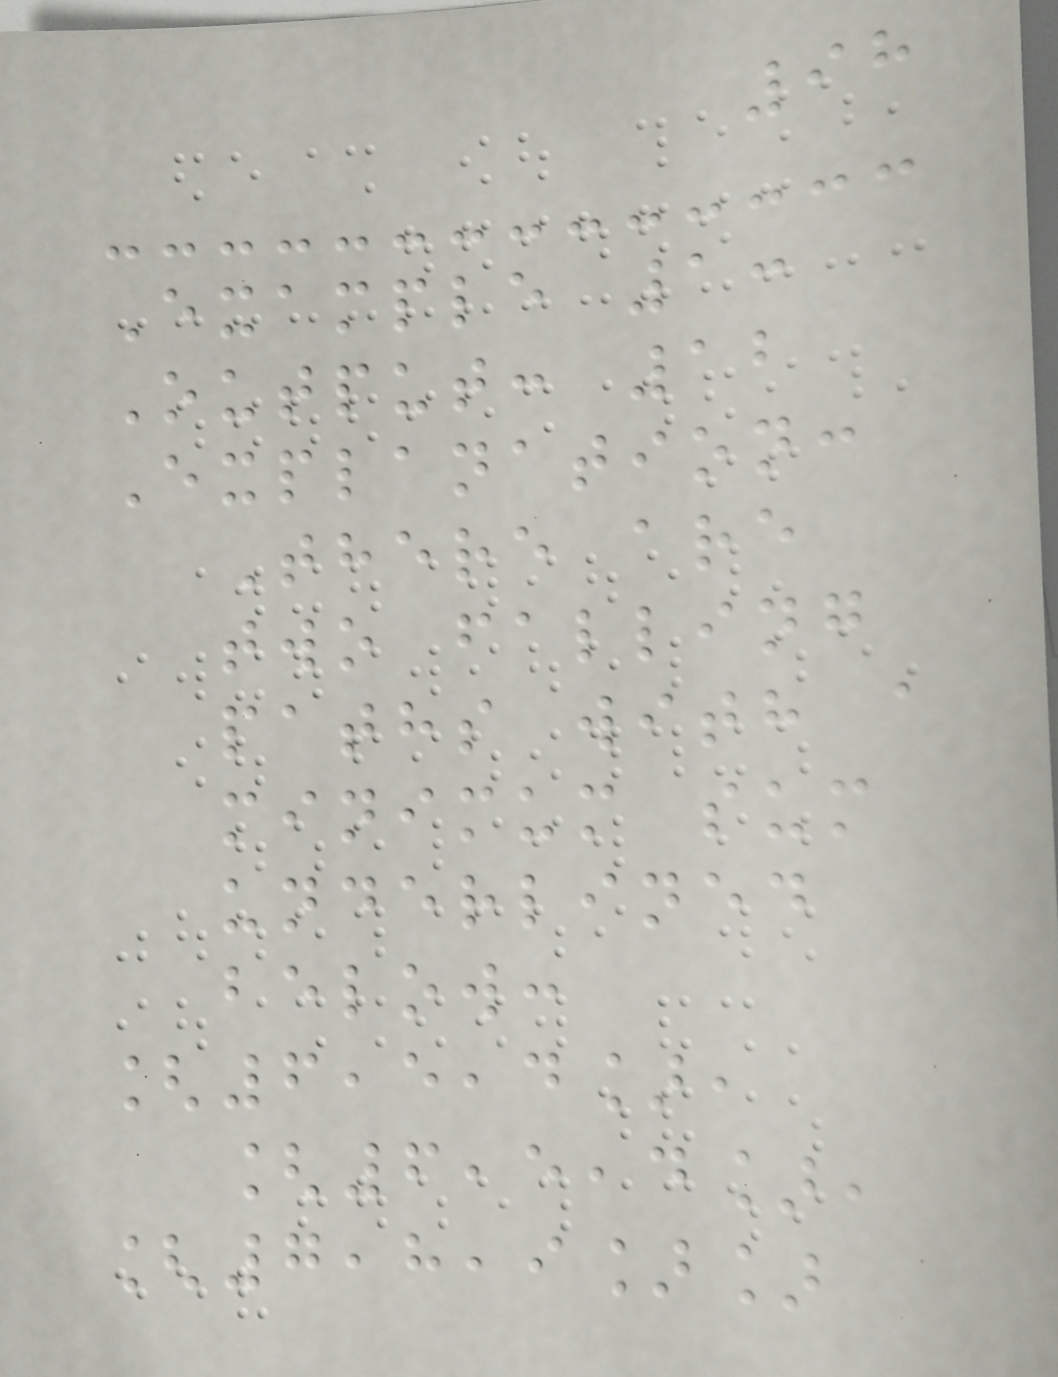98
Example 1:
Output: 12
Explanation:
There are
two falling
paths with a
minimum sum
underlined
below:
[6,5,4],
[6,5,4],
[7,8,9]]
